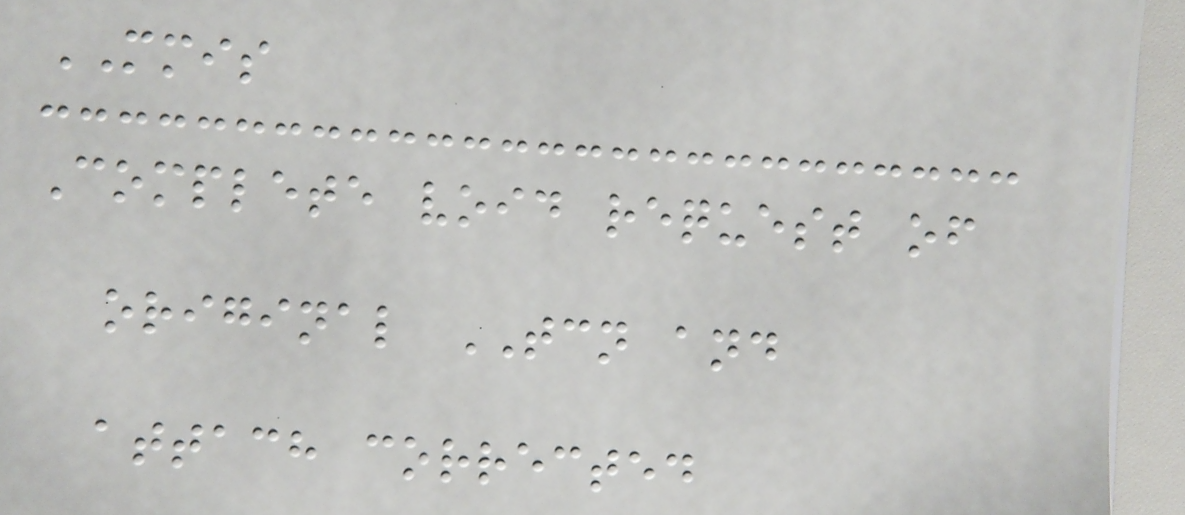MMIS
Complete void request of
original TCN and
attach corrected
